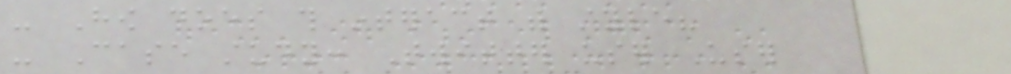- How does this interact with style?
- Case study: Twitter user User
